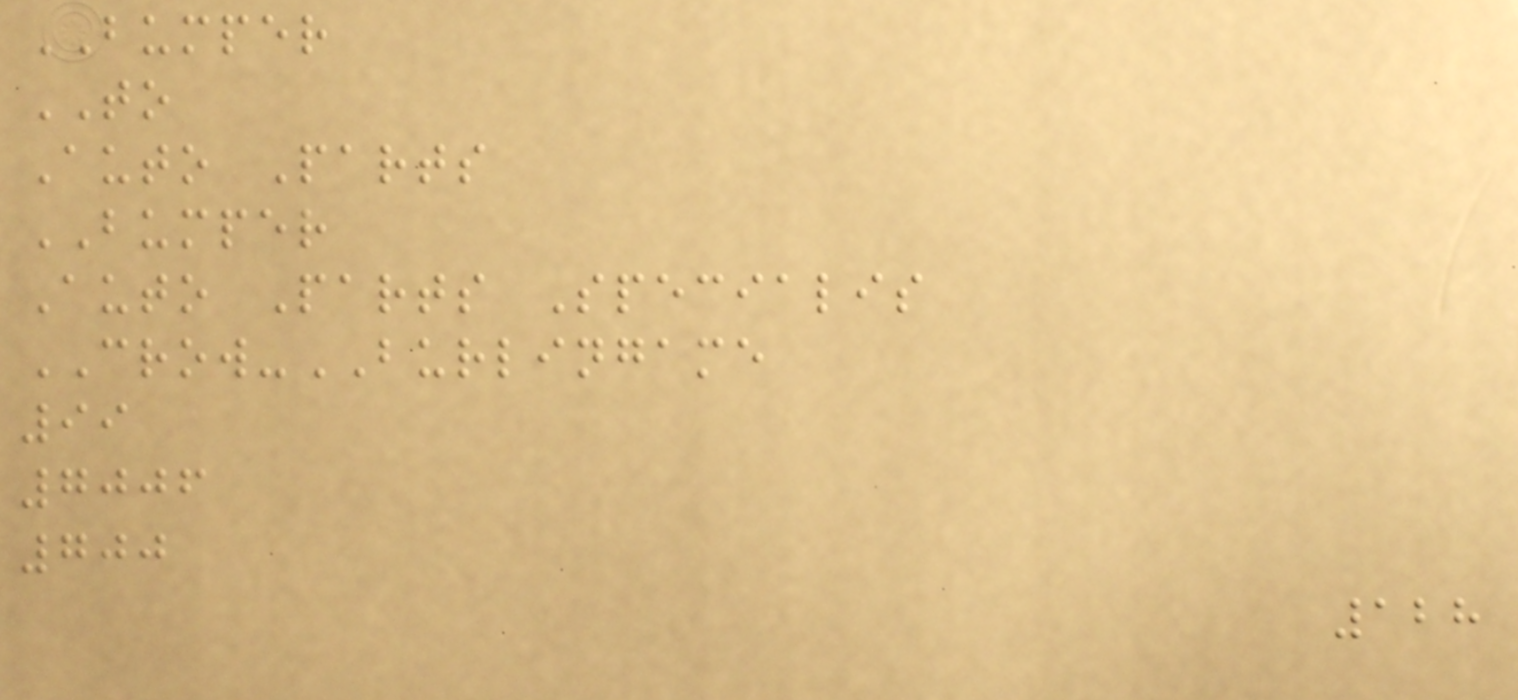BUMPER
TO
Auto Parts
BUMPER
Auto Parts Specialis
CROW-BURLINGAME
99
7006
700
128
